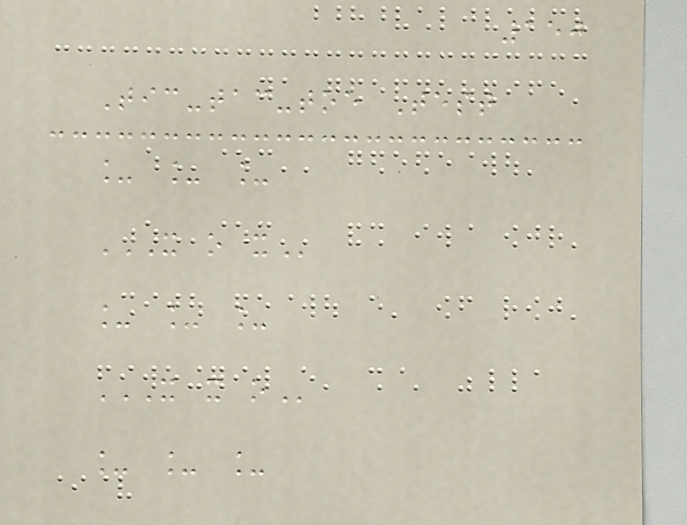150
Tic-tac-toe Test
_ _ _
X O X
_ _ _
X X O
_ _ _
